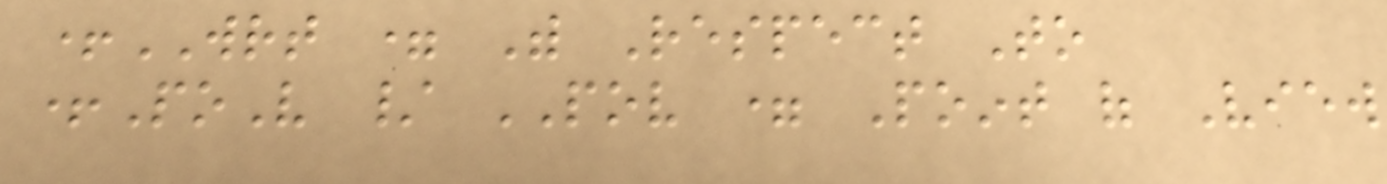+WRT = With Respect To
+PoV / POV = Point of View
